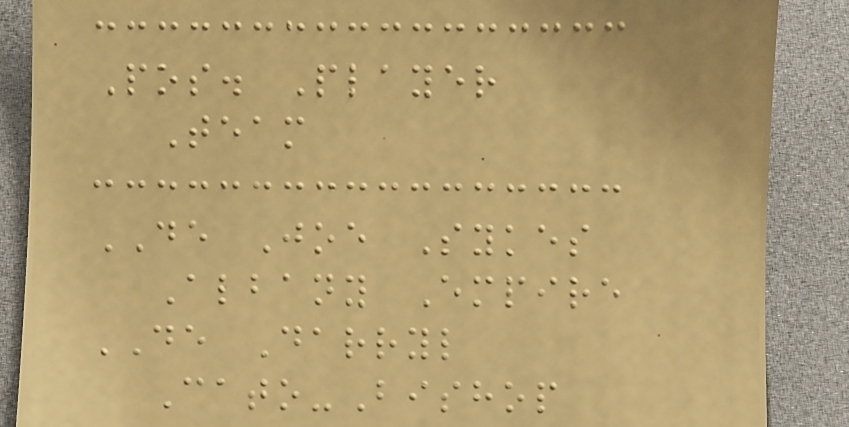Pos. Player
Team
DE Joe Sykes
Albany Empire
DE Darryl
Cato-Bishop
